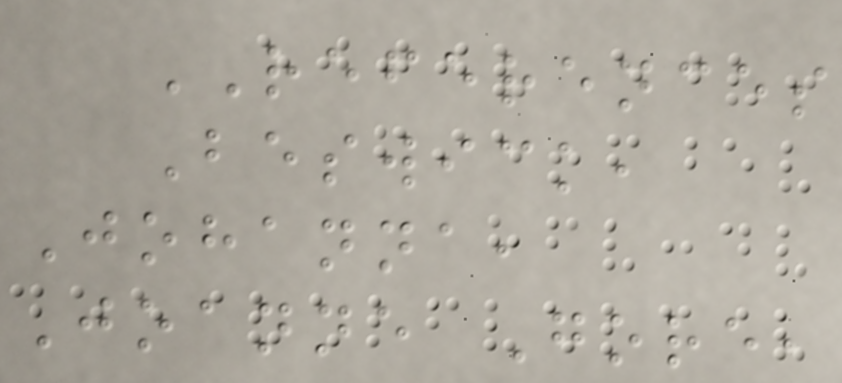REFERENCES
Beswick,
Johanna,
Joanne Gore,
